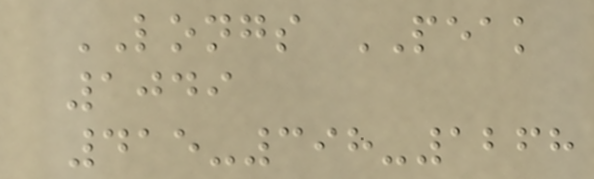LONGS PEAK
1049
415-398-1268
